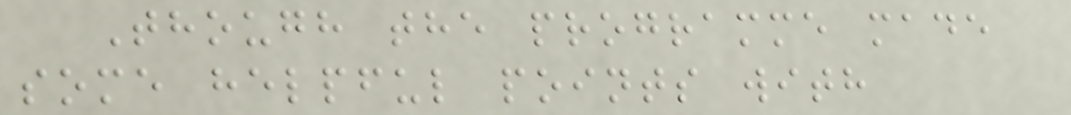Though the programme made
some helpful points with
